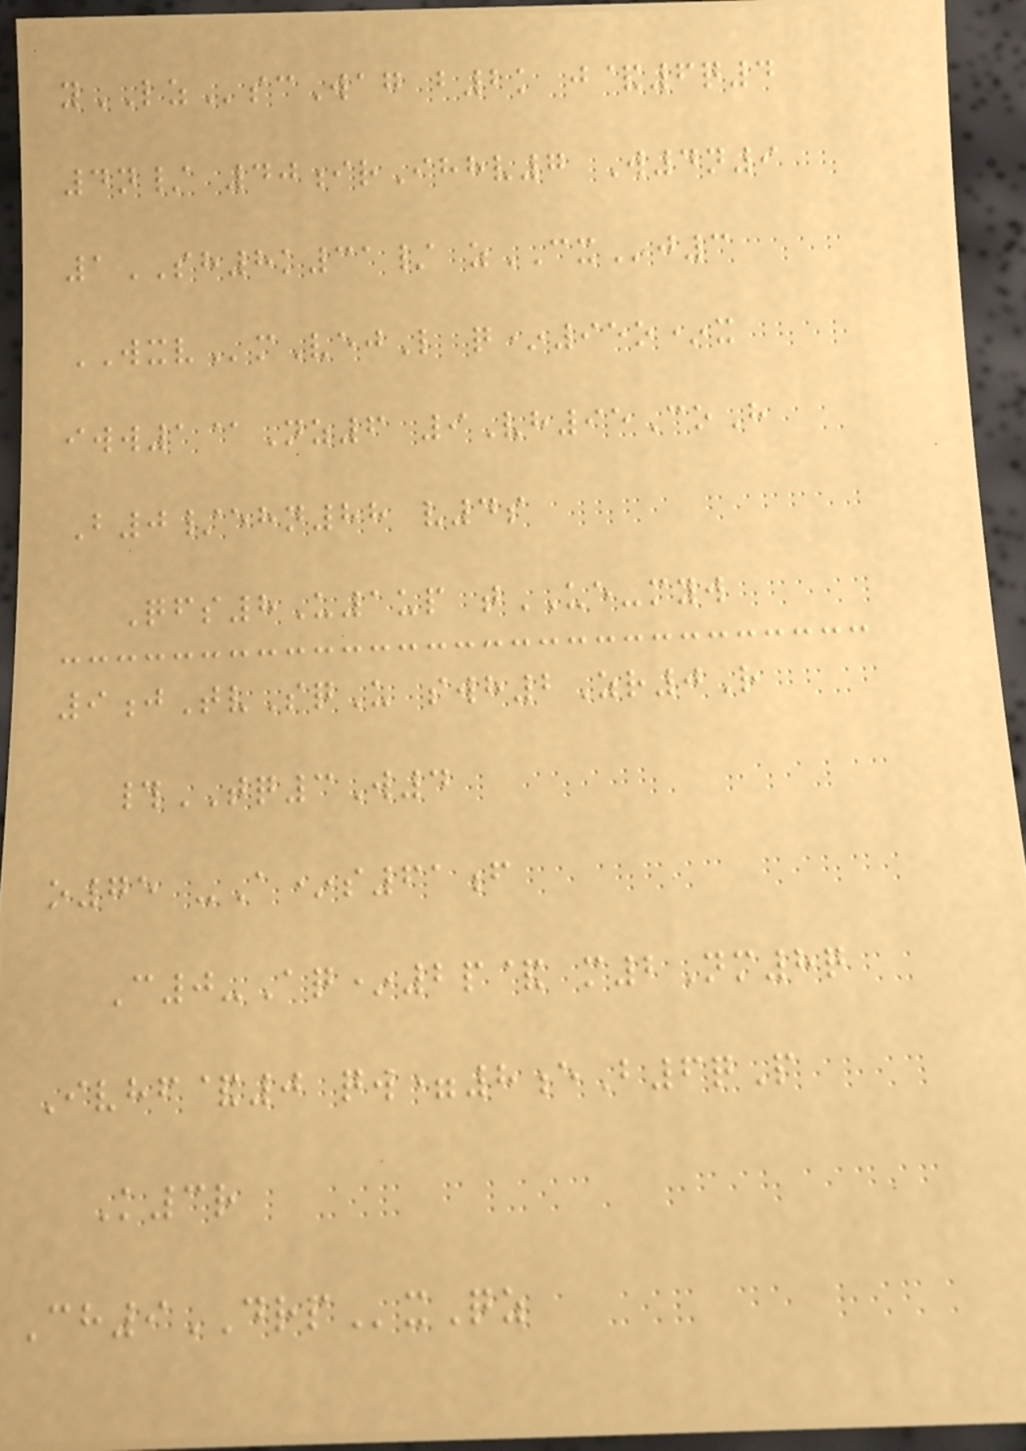yLZscWag b2k j&6q4
4n/ 40irIhhv7 W4n9
1SH8k31/ zCXj3
WXVmVejL q*95o*x
iww1@Nz6 9Vh95CoH
B0/ehn88 v4s
Qfs8U1up tUE-myw
9jTvSqU swh2Zr0R
#TQ3W4
o75 -A*s61f
C0-Aq*2p& m2Nm8q
Ivhf&0 qw=8eB6qP
K3r
Ch9DRPxQz
